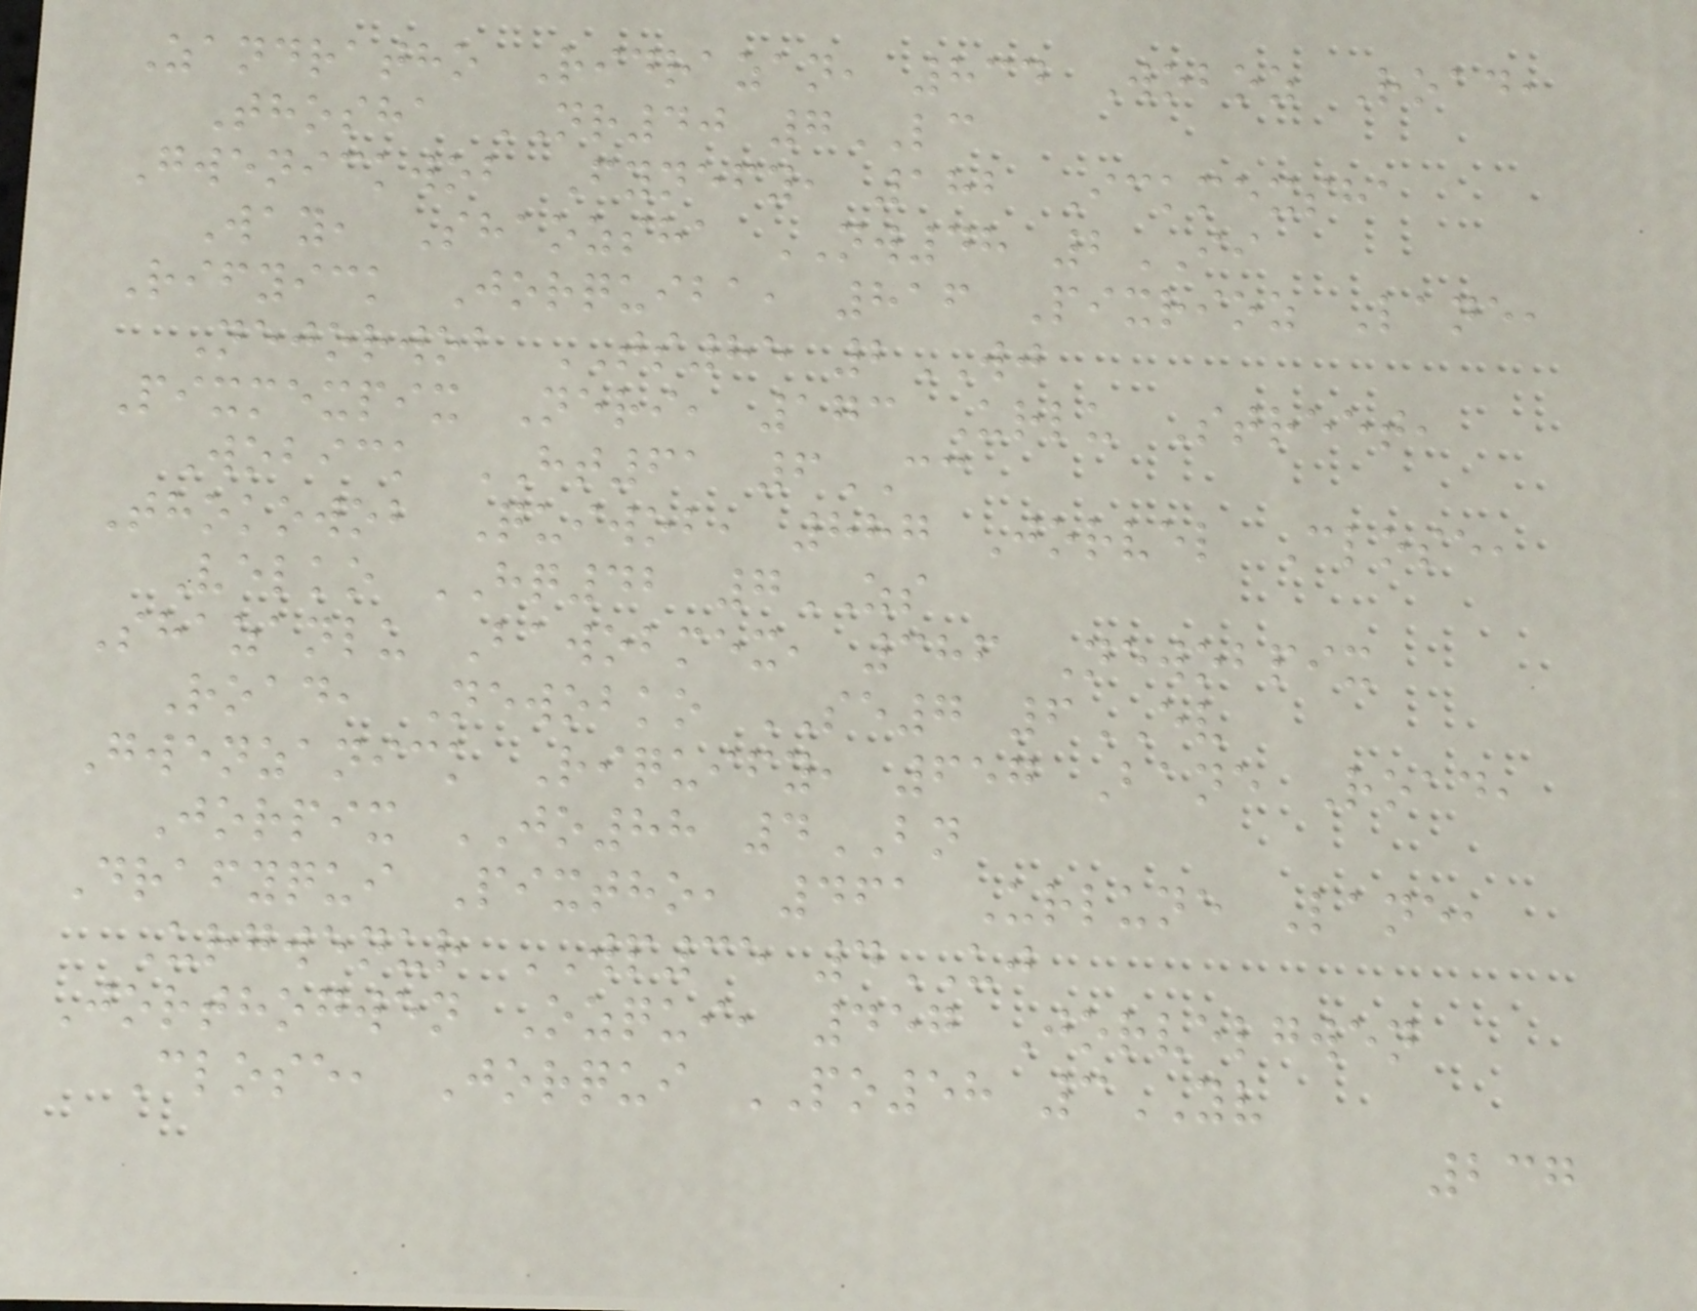Zandratho Ridrazan, 834 Woboz Road,
Thosha NR40 7LC
Gwenickwob Fynefy, 182 Ickmexsha
Way, Shaozsha NW48 2II
Rifyick Jorquiba, 816 Pixrioz Lane,
Nejorwob TS85 2WJ
Pixmexpix Neri, 173 Urlu Street,
Wobick HT61 6CC
Thokowob Quiwob, 887 Jorvel Close,
Velko HQ42 7ZS
Shazanlu Bawobmex, 386 Newobpix
Road, Newobko SE7 6EV
Gwenzanick Riquify, 657 Bane Road,
Jorpix JO88 4BN
Drafyqui Pixtho, 461 Urlune Lane,
Urgwenur WP35 4UJ
Jorthogwen Ozqui, 457 Jorvelgwen
Close, Jorqui PO58 3YV
237
